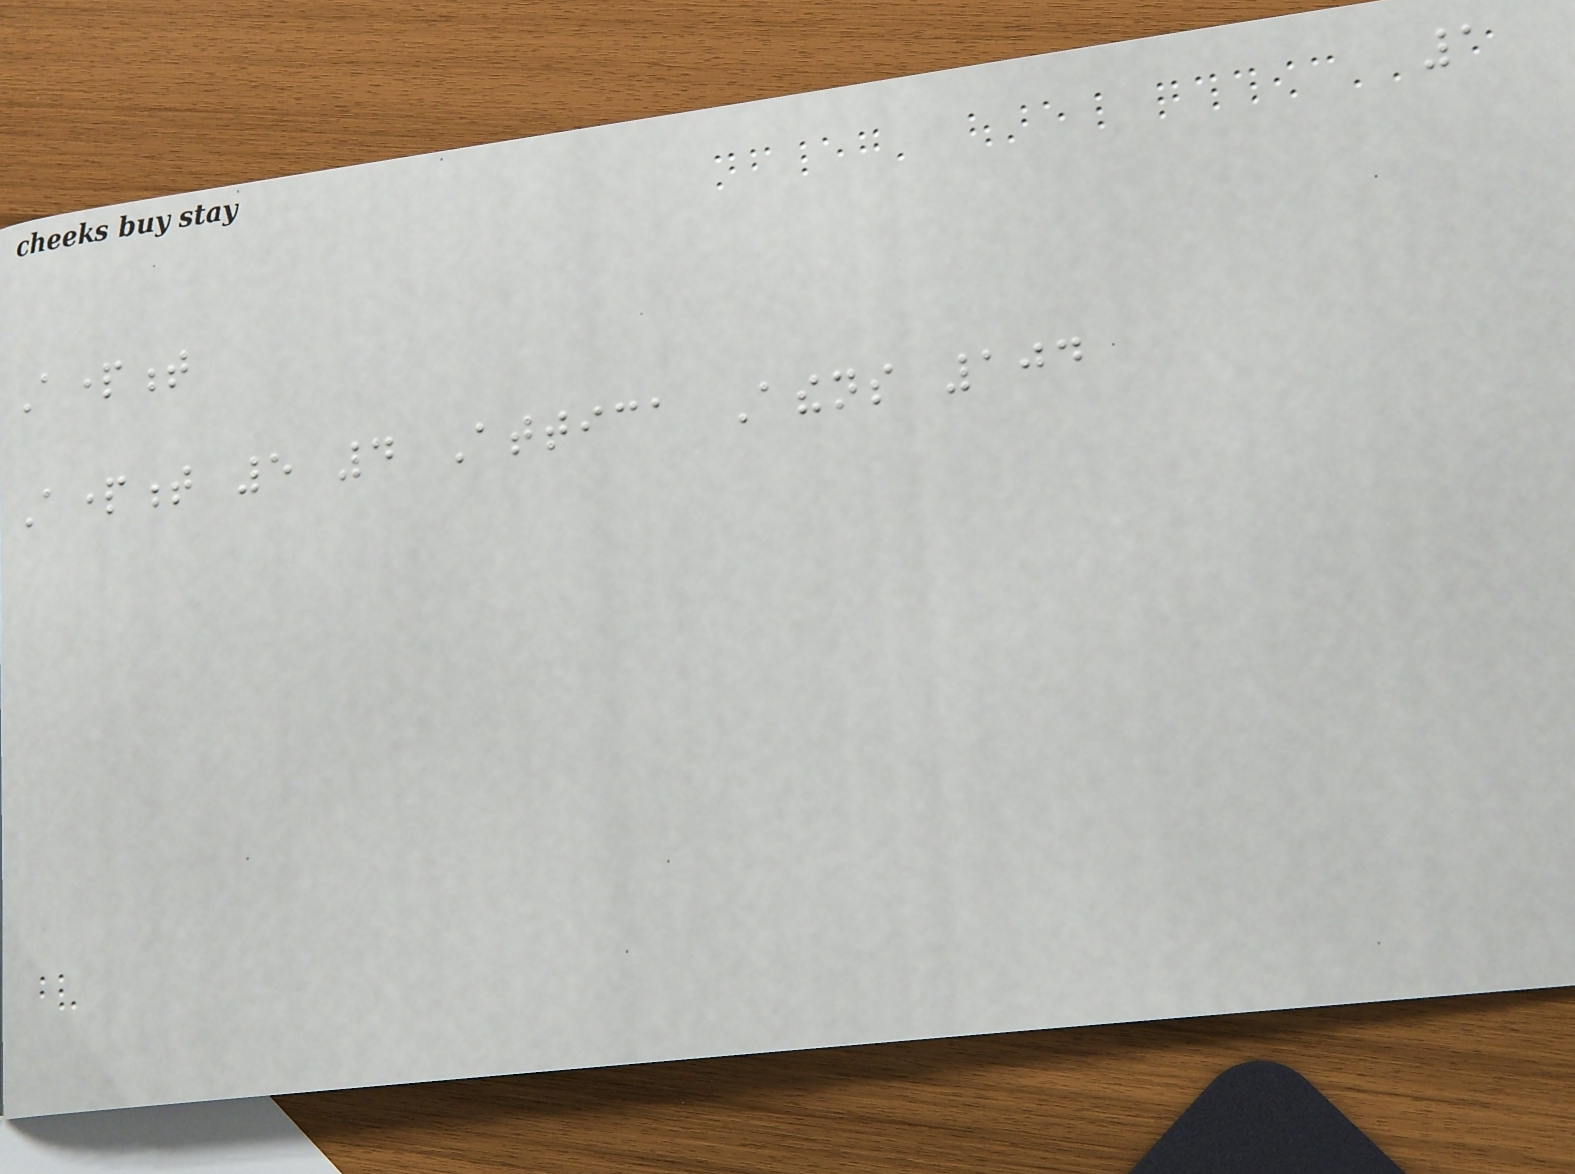1
Apartment
Apartment 5 4 Attica Athens 104
